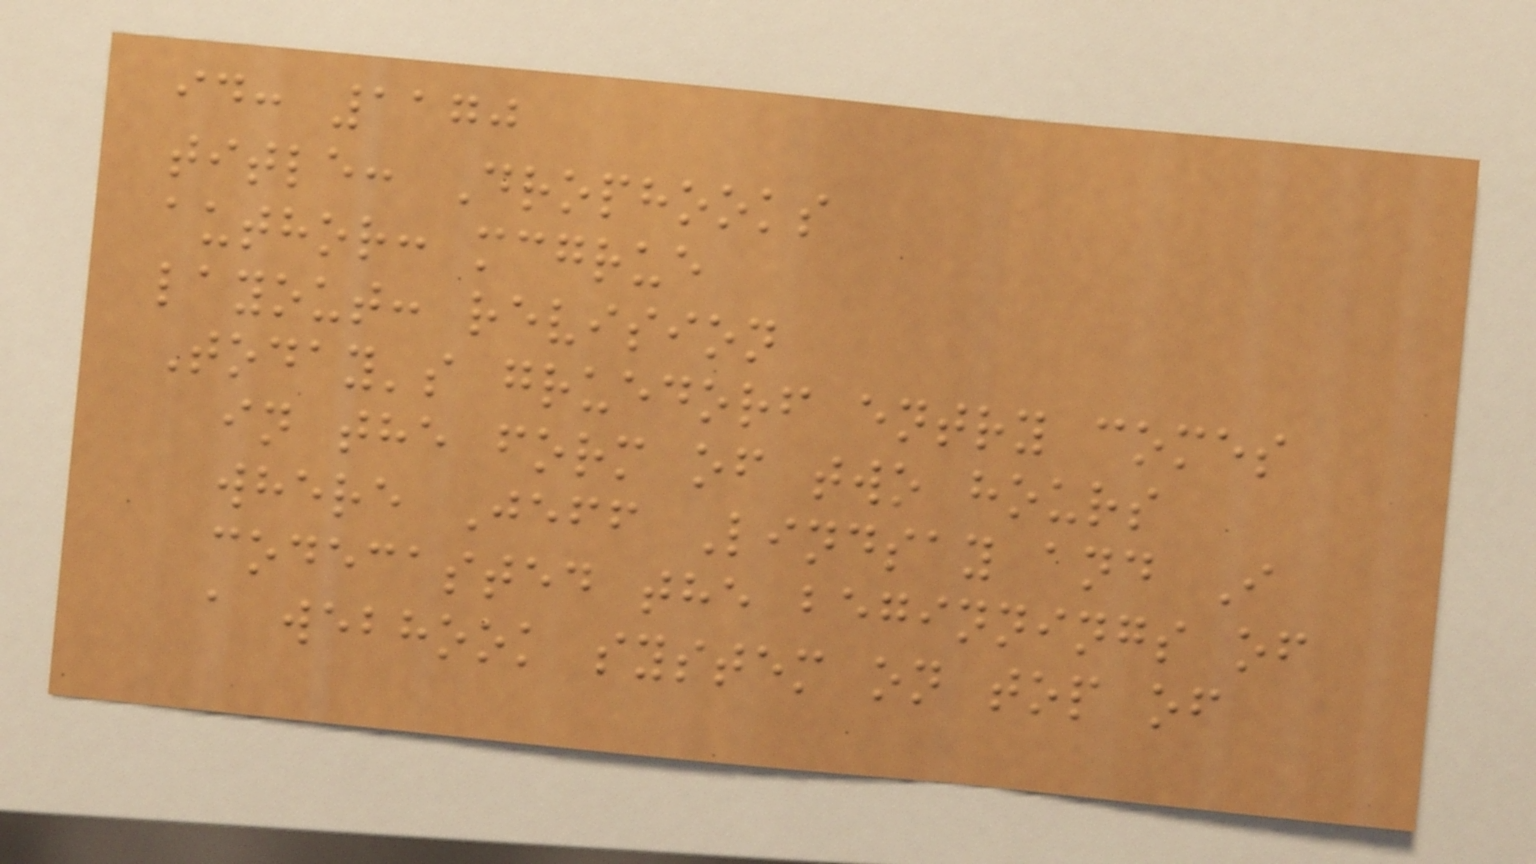id: 1170
title: Drophooks
author: mcgrue
layout: revision
Today's gruedorf entry comes
in the form of two hours
where Jeff Lindsay and I
codecasted the beginnings of
a webhook system on top of
